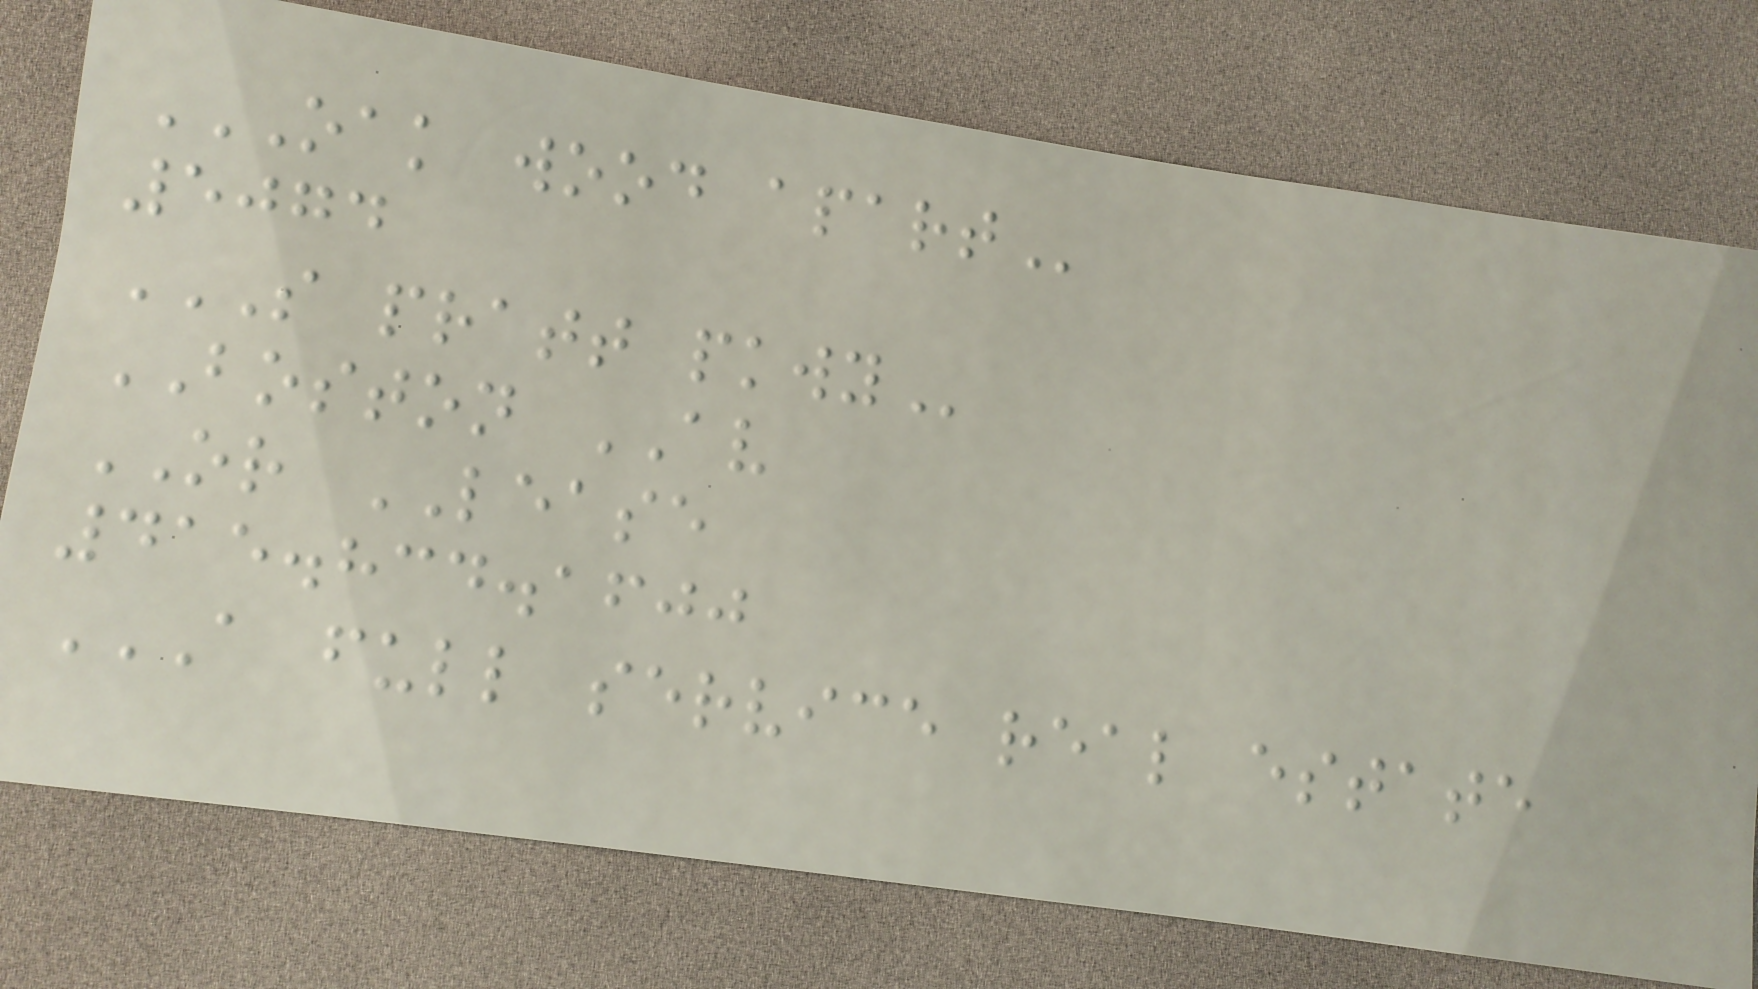OAK WOOD APART
5074
S PRATT PKWY
BOSTON AV
OR LEASE
415.834.1600
A FULL SERVICE REAL ESTATE
